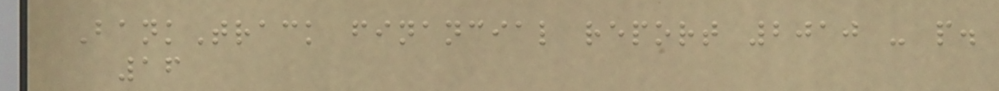BankTrack financial report 2010 - p.
16
